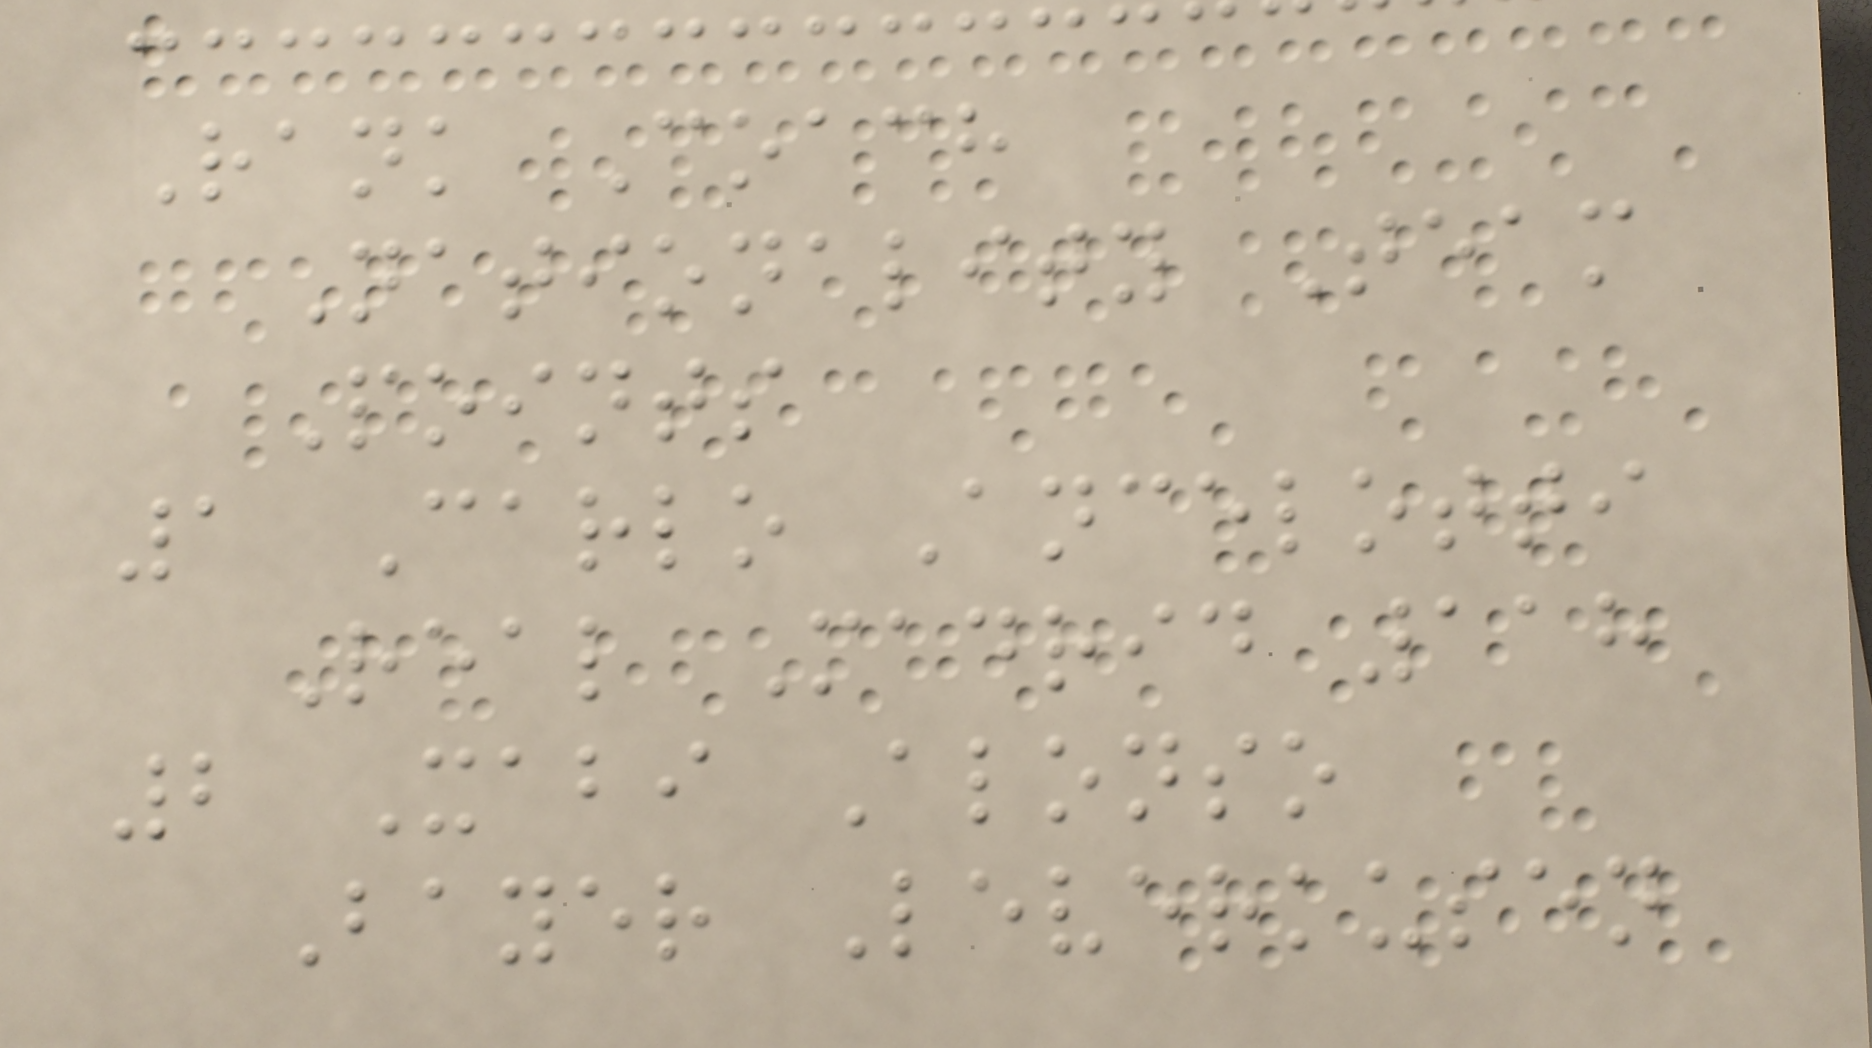Rank Coach
Nationality Team
Points
1 Carlo Ancelotti
Real Madrid 118
2 Xabi Alonso
Bayer Leverkusen
